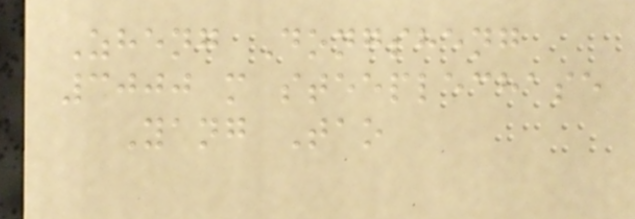Zheng Dongsheng
3000 m steeplechase
Yang Tao
